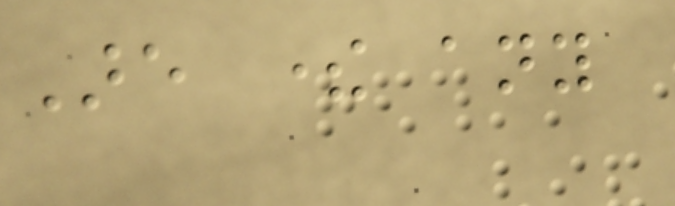Are there any
